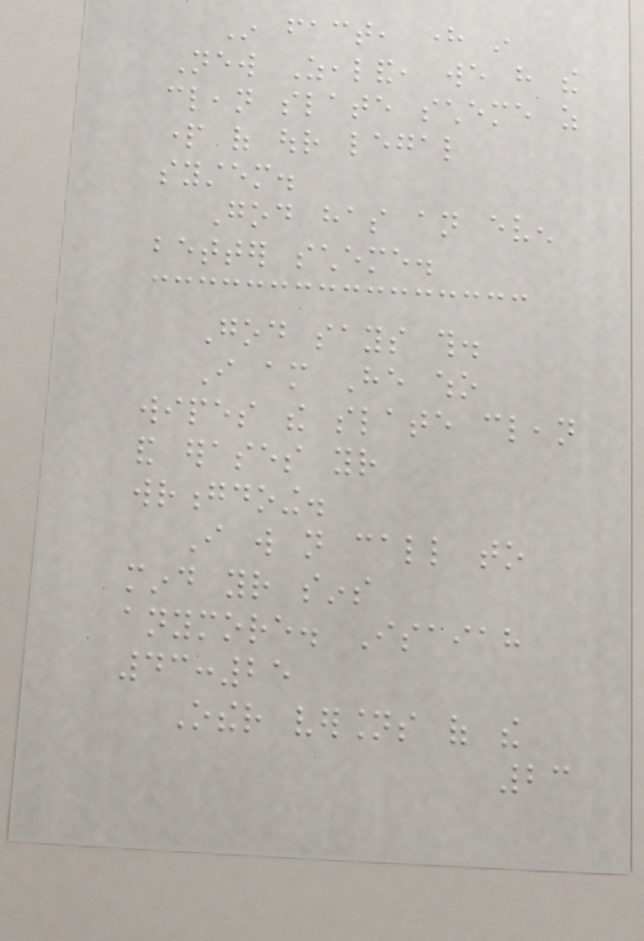In fact, here in
New Zealand, we have the
clean slate scheme as
part of our legal
system.
God has an even
better scheme.
God says this.
I am He who
wipes the slate clean
and erases your
wrongdoing.
I will not call to
mind your sins
anymore. Isaiah
43:25
Other versions of the
23
